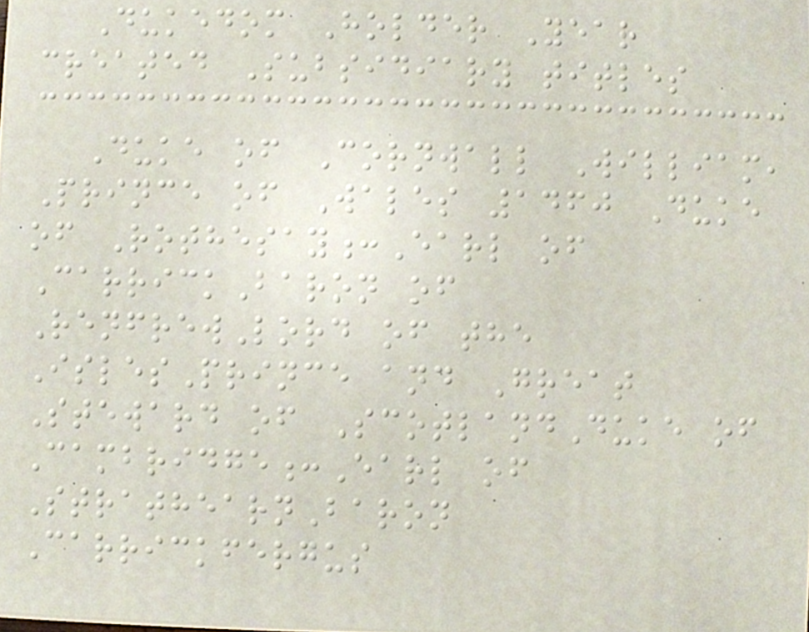Dukedom Holder Year
created Subsidiary titles
Duke of Cornwall William,
Prince of Wales 1460 Duke
of Rothesay:Earl of
CarrickBaron of
RenfrewLord of the
IslesPrince and Great
Steward of ScotlandDuke of
Cambridge:Earl of
StrathearnBaron
Carrickfergus
